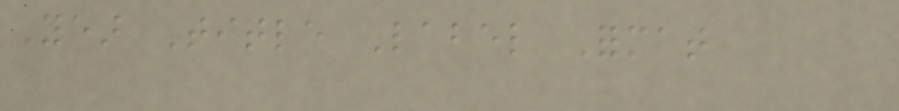Year Title Label Format
